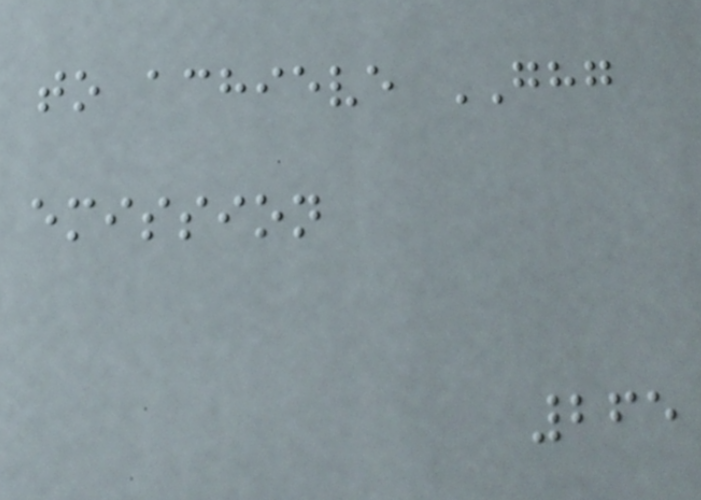to achieve GHG
emission
265
